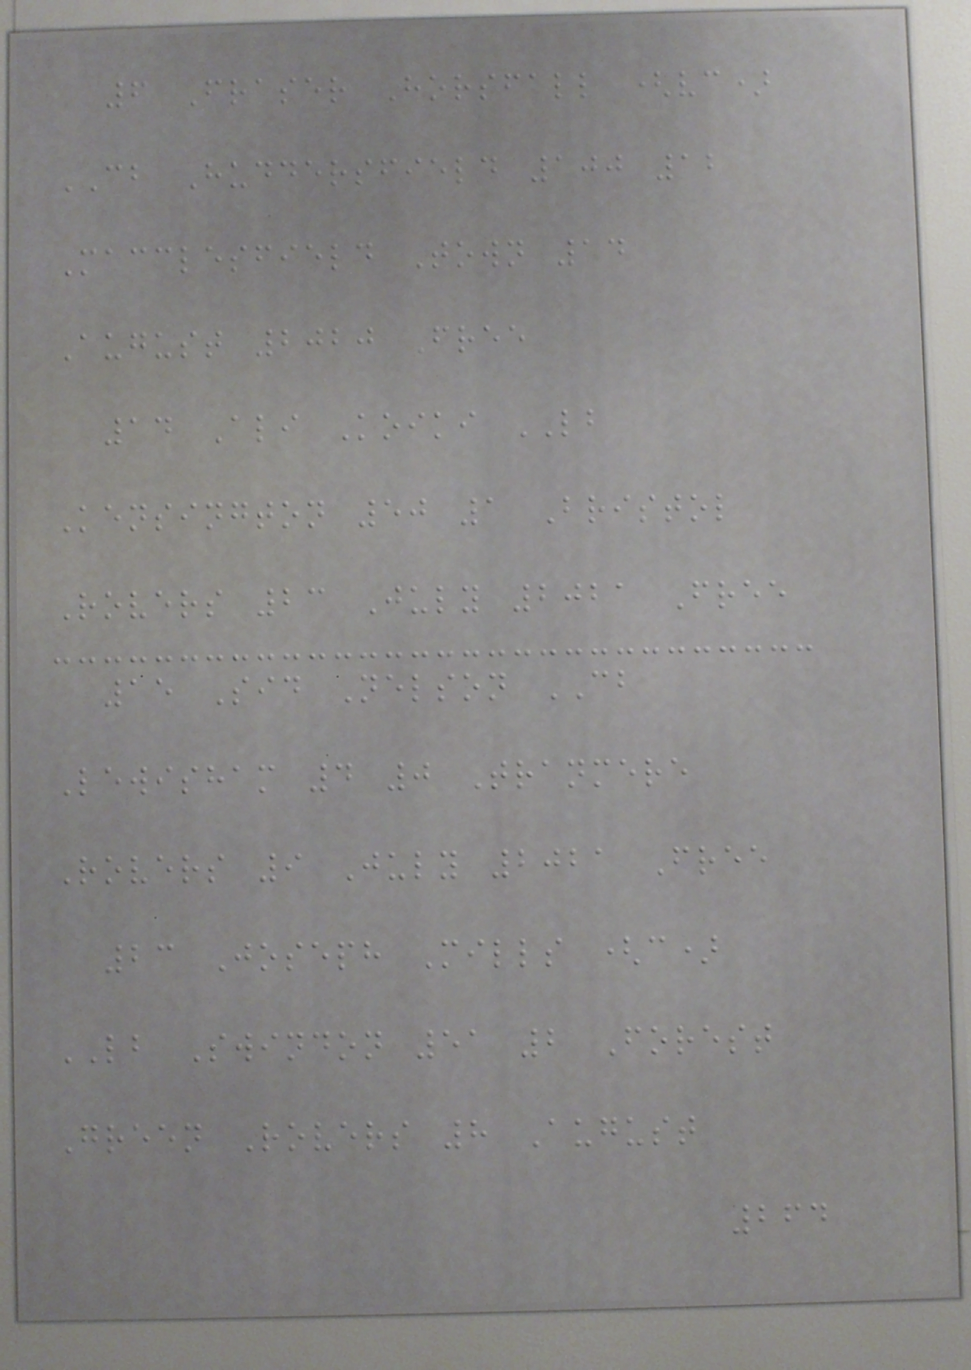6 Fraser Horsfall (vc)
CB Huddersfield 100 12
Macclesfield Town 14
August 2020 Free
14 Ali Koiki LB
Kensington 50 1 Bristol
Rovers 23 July 2021 Free
15 Sid Nelson CB
Lewisham 4 0 Tranmere
Rovers 9 July 2021 Free
23 Joseph Mills (c)
LB Swindon 51 2 Forest
Green Rovers 8 August
264
